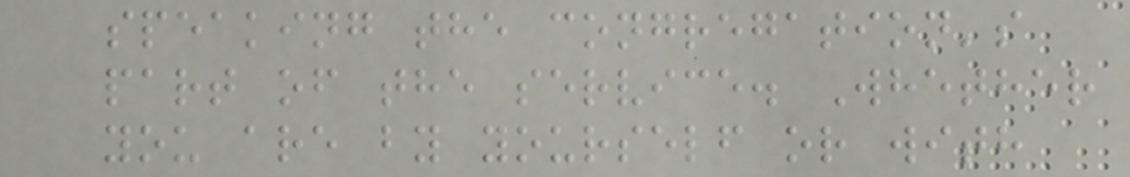speaking the congregation's
part of the service. Whether
you are by yourself or with
